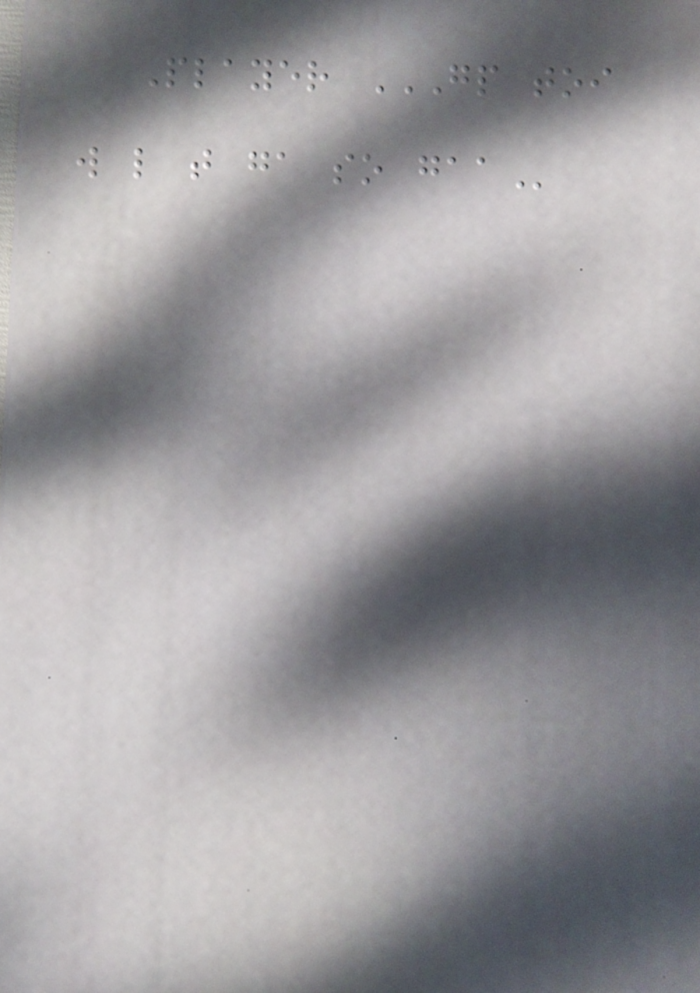Player GP TOI
W L T GA SO GAA
